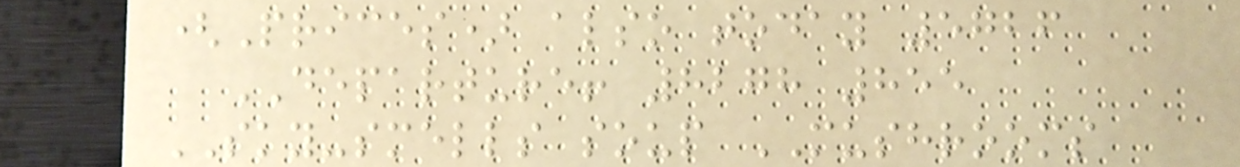(Prices) also today 5726
DEPARTURE! 8278 855
SKY-smells soup MUSHROOMS
